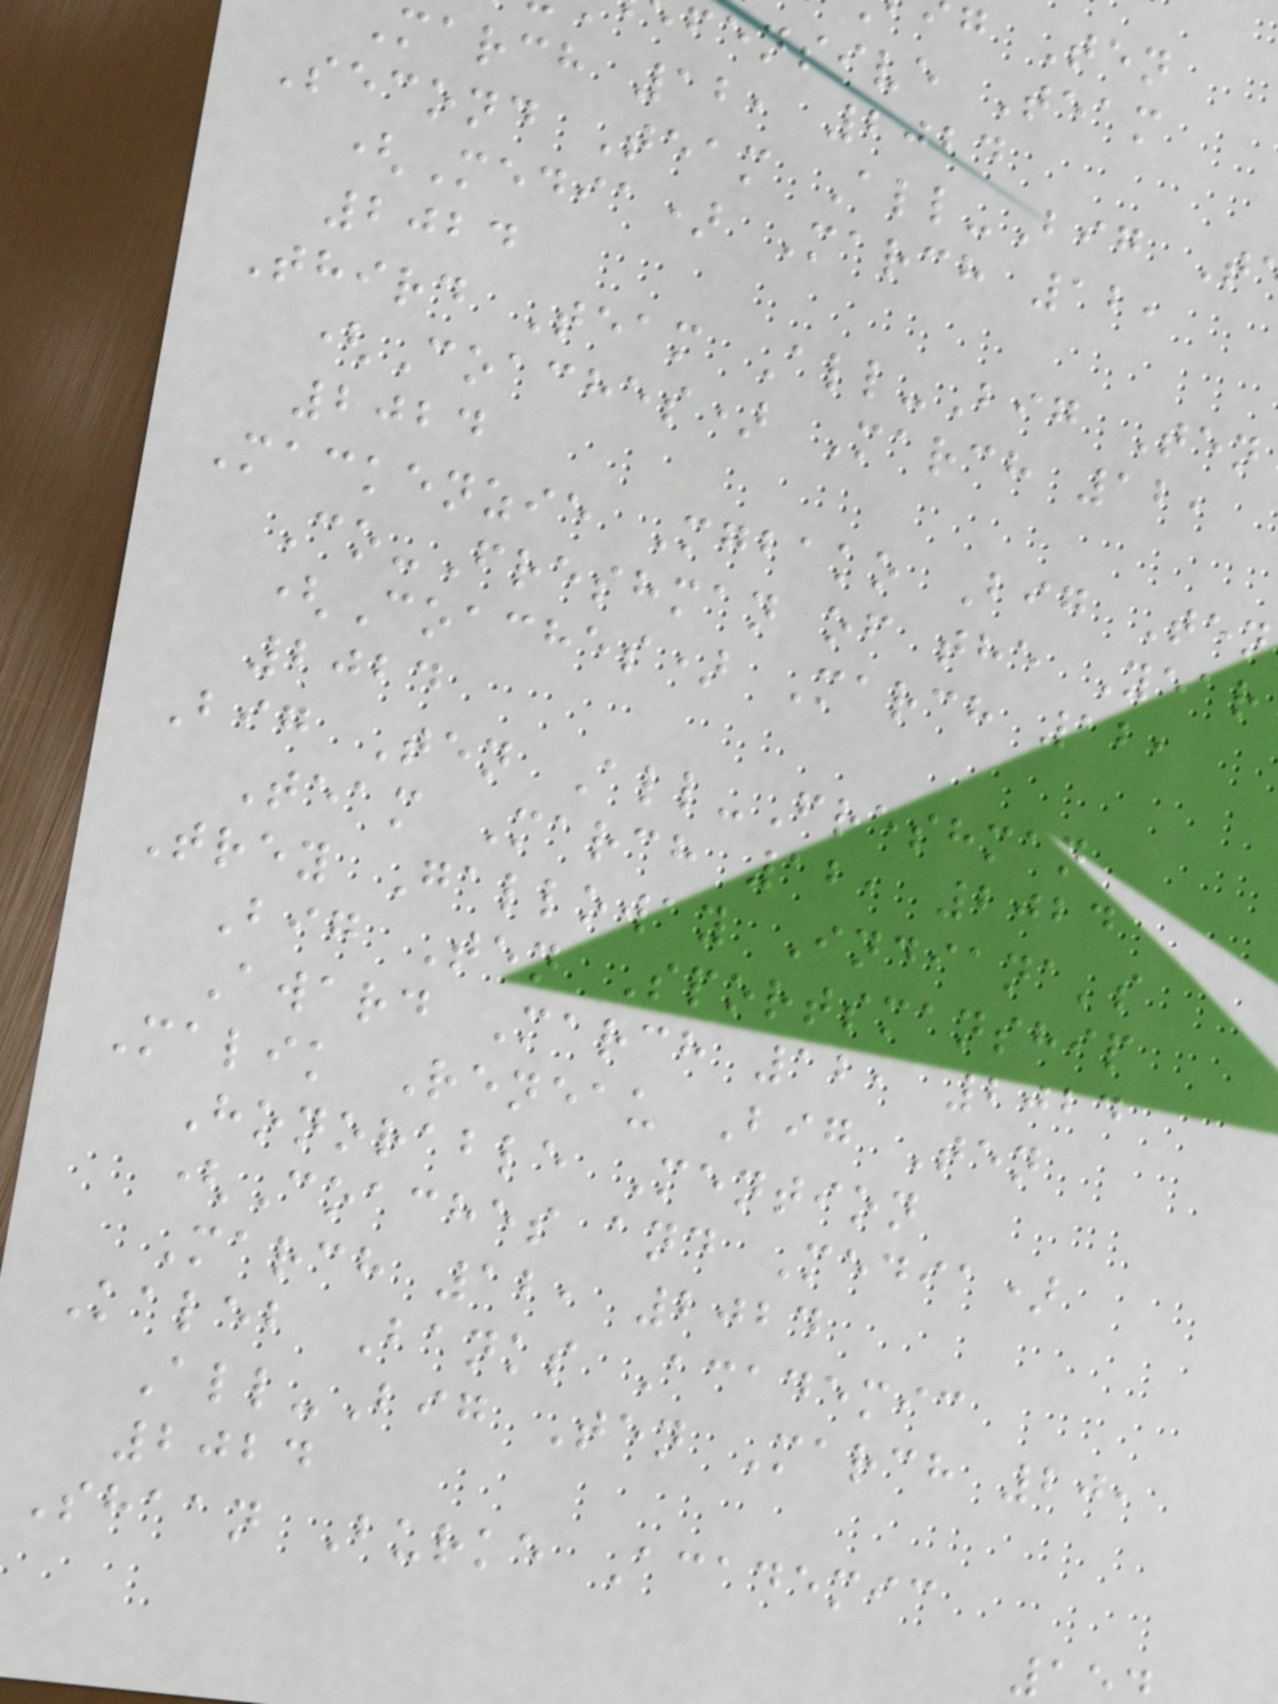g Ten
fensive Team
march 12, 2024
Second Team All-Big T
(Media) March 12,
2024
Third Team All-Big Ten
(Coaches) March 12,
2024
Mackenzie Mgbako Big Ten
Co-Freshman of the Year
(Coaches) March 12,
2024
Big Ten All-Freshman
Team March 12, 2024
Trey Galloway Indiana's
Big Ten Sportsmanship
Award March 12, 2024
Malik Reneau Big Ten
Honorable Mention
(Coaches and Media)
March 12, 2024
Kaleb Banks Academic
All-Big Ten March 20,
2024
Shaan Burke Academic
